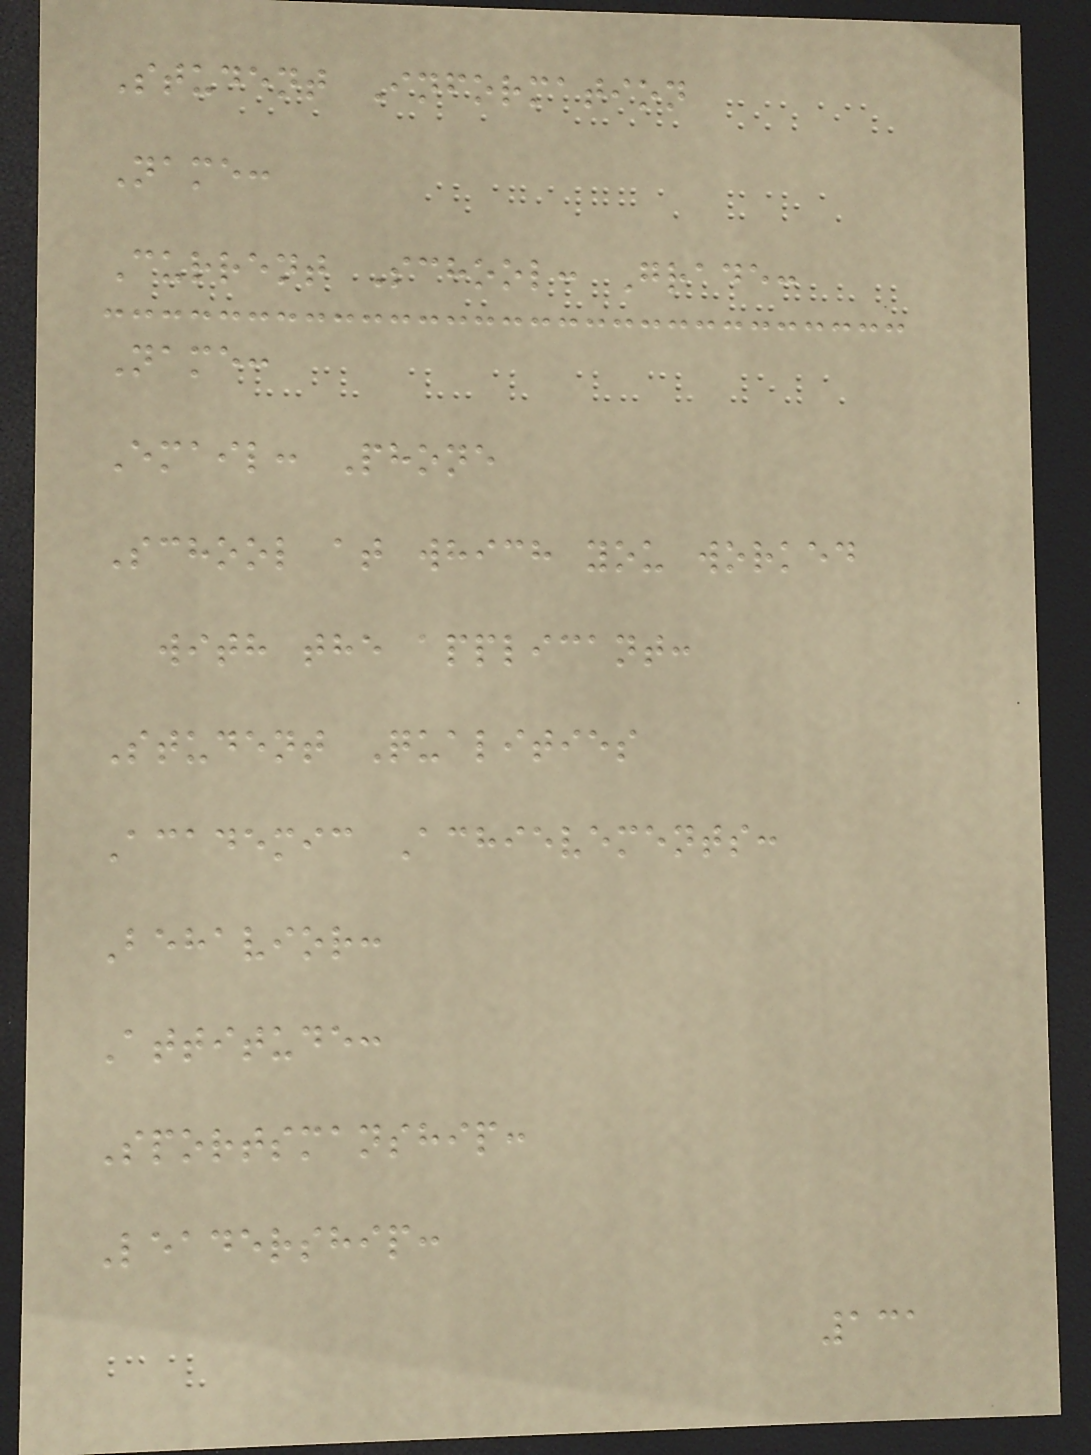Student Information
Name:
Current School: Grade:
Name:
Email: Phone
School at which you worked
with the applicant:
Student Qualities
Academic Achievements:
Behavior:
Attitude:
Sportsmanship:
Leadership:
131
